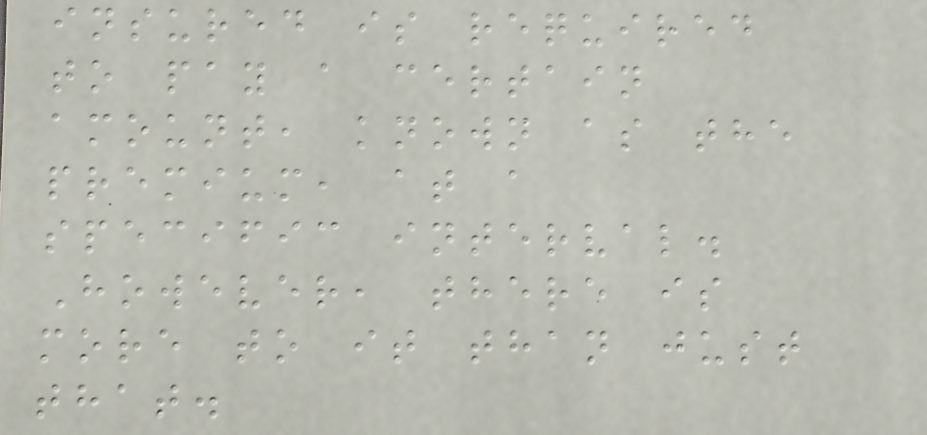insured is required
to pay a certain
amount, known as the
premium, at a
specific interval.
However, there is
more to it than just
that.
